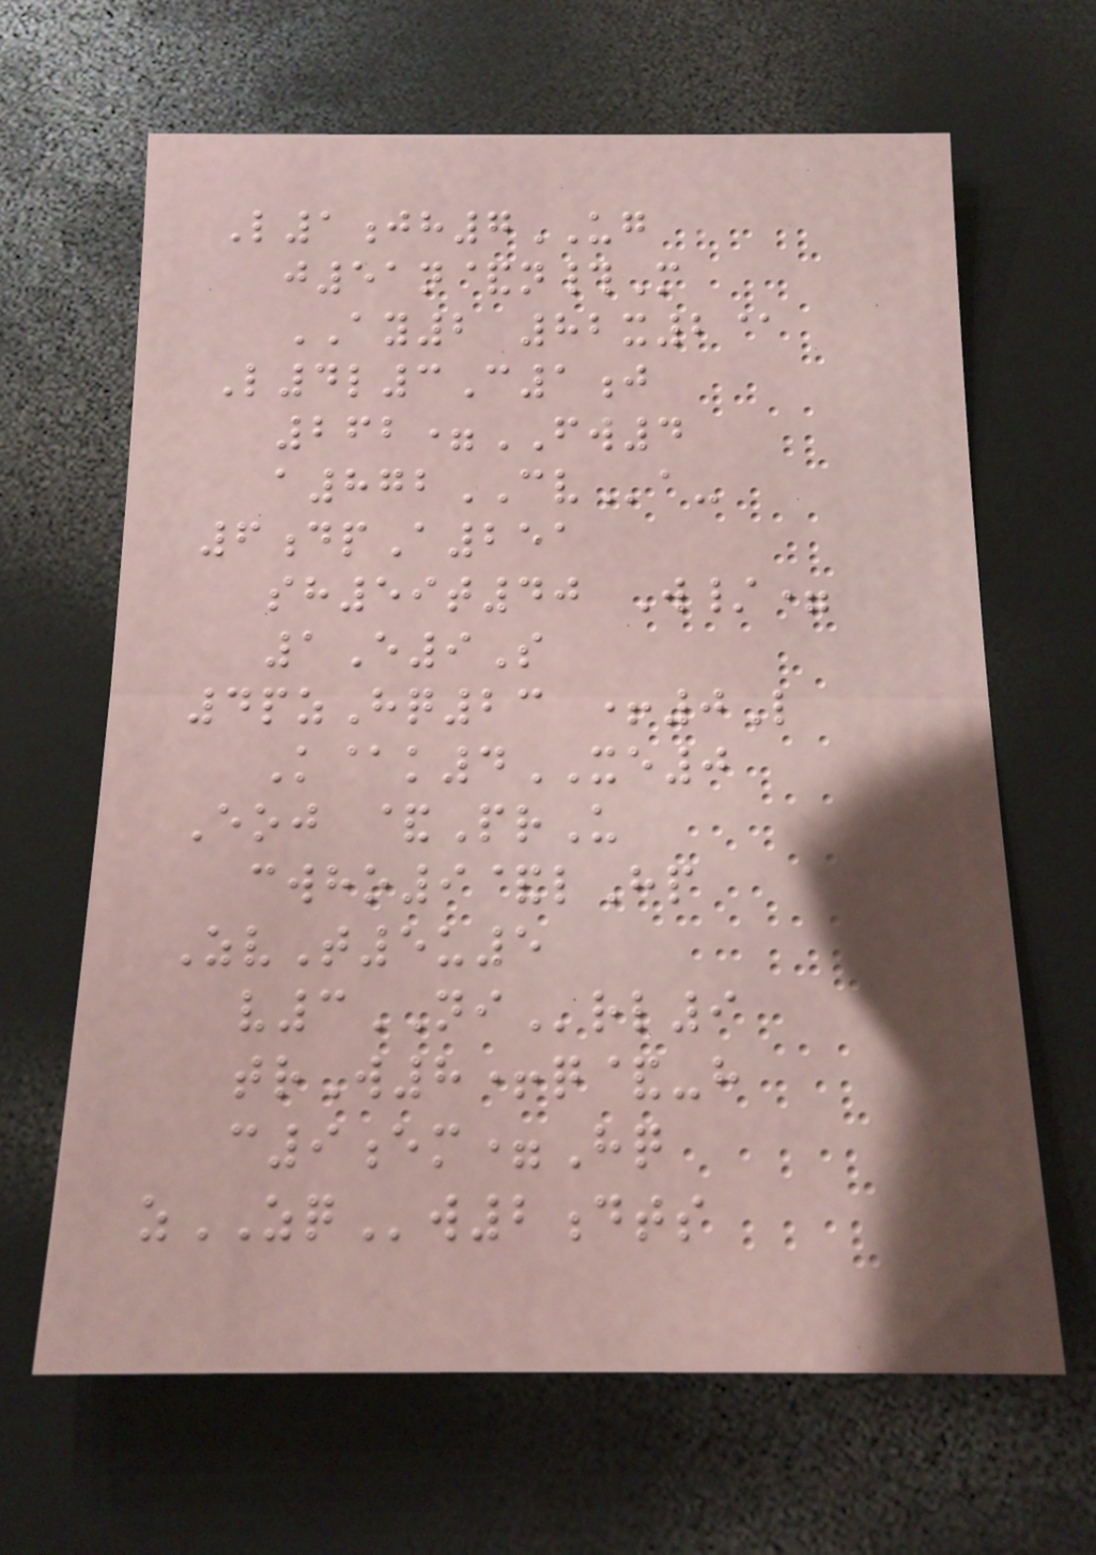L1jh7UG
j51n&n#M
AY2 82x2@
L4l3C1j
262=FW4
a872CVa-
6dpA251
sh59t40 W/=
1E9S
4pzHq23 +0L
K@k4XE0
Eoj &PrU
cwho9&lHp
ZvT5u5
v3NIrl9
trW8+q&-h
c9em=Hq
zZQw2dts
